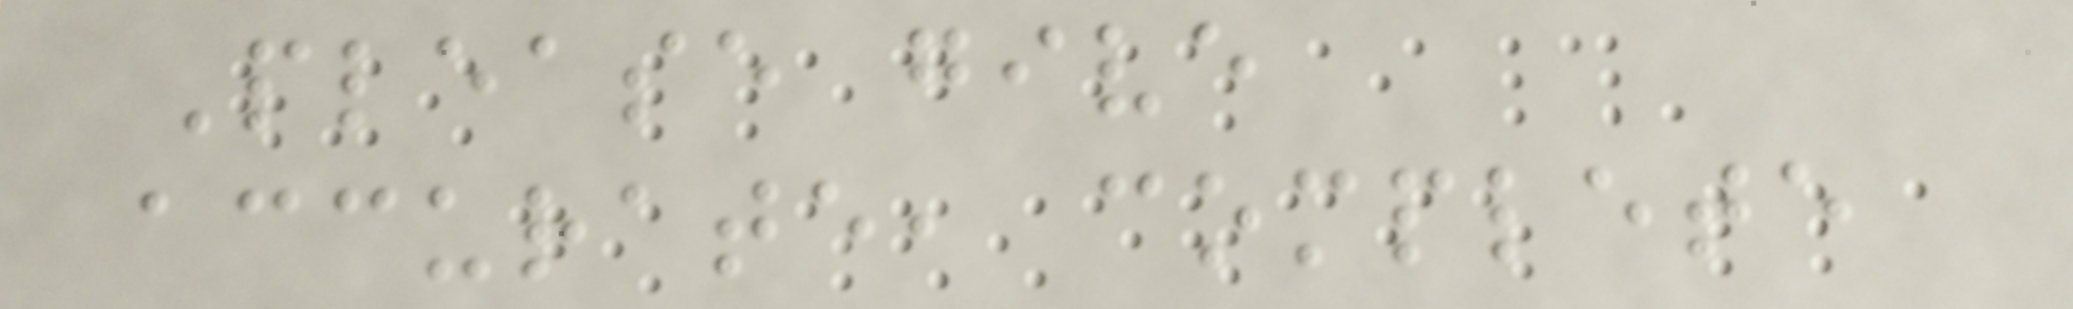Please give
accurate, complete
